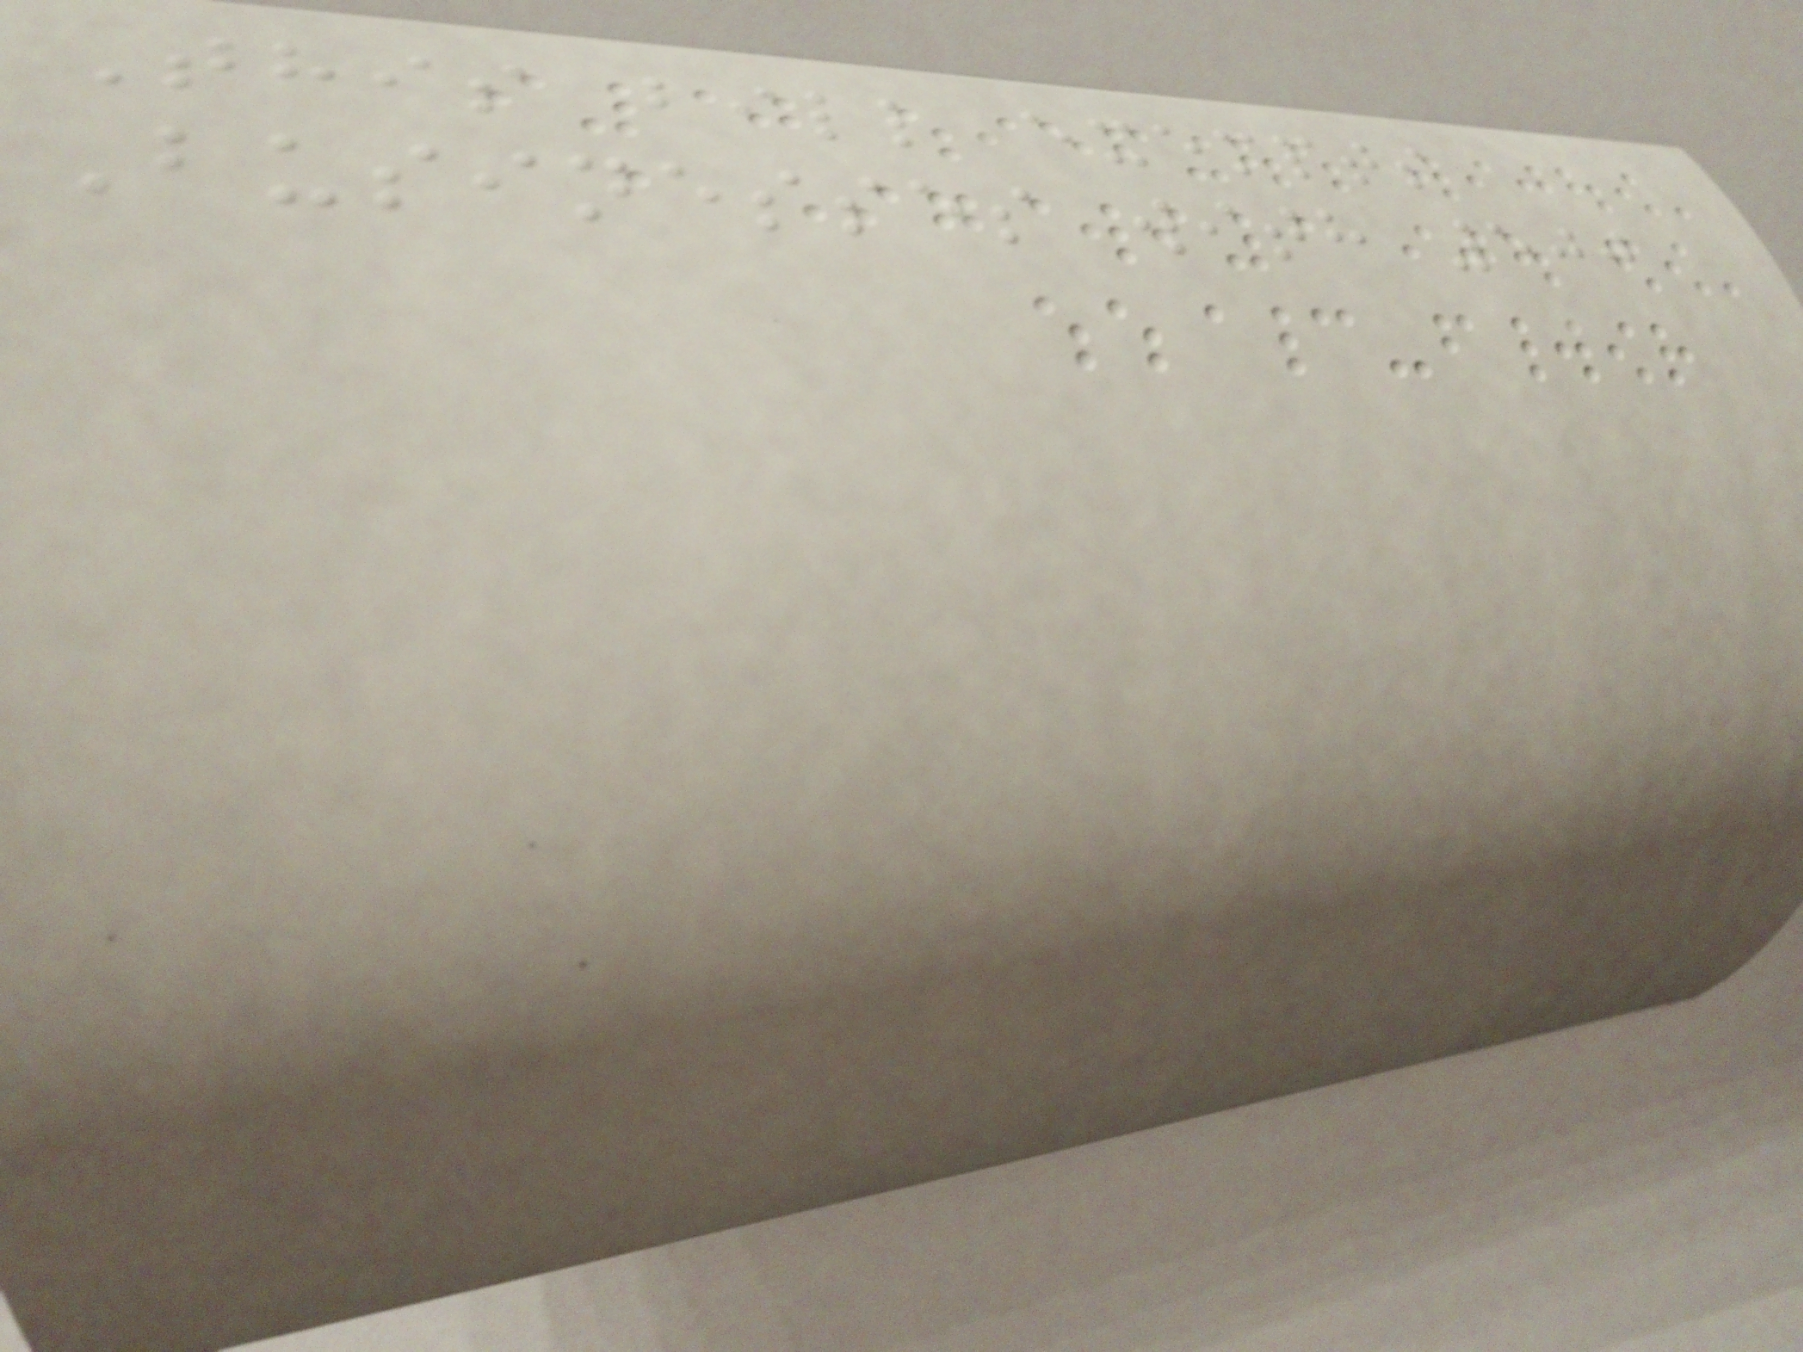This bill exempts
Businesses with 500
